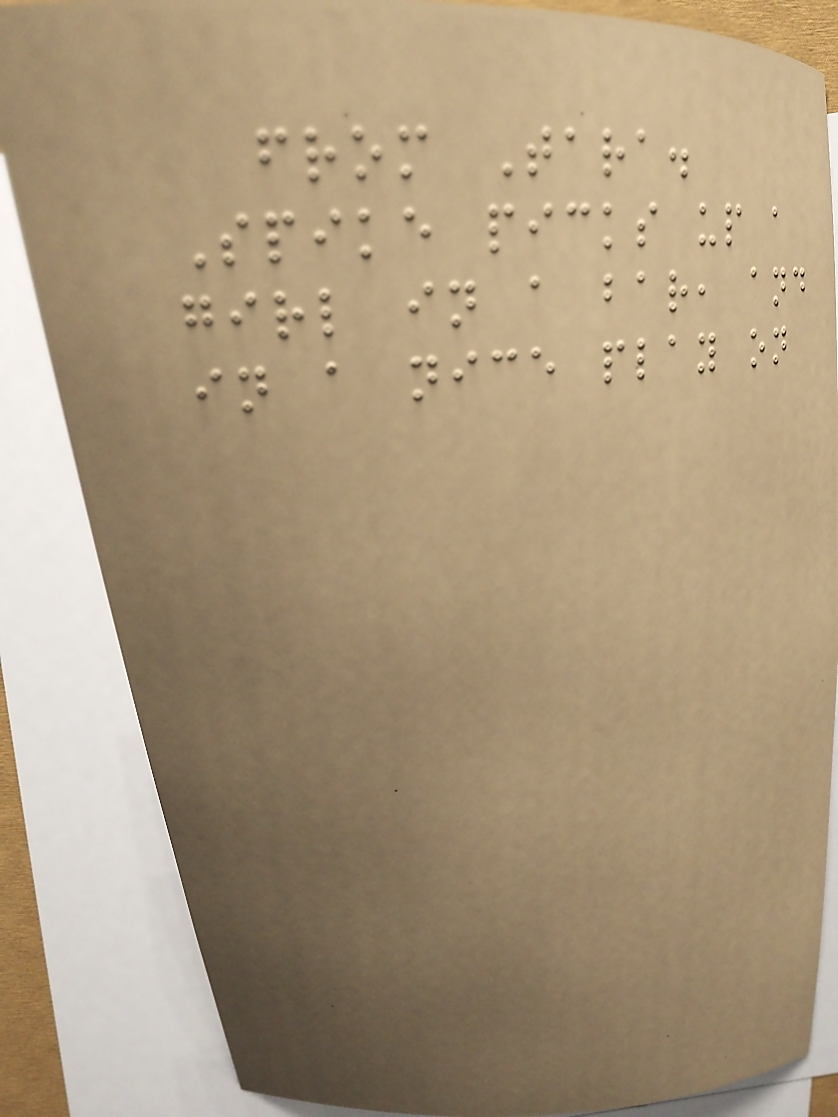from Tara.
Spike picks up a
girl in a bar, and
in a nice play on
